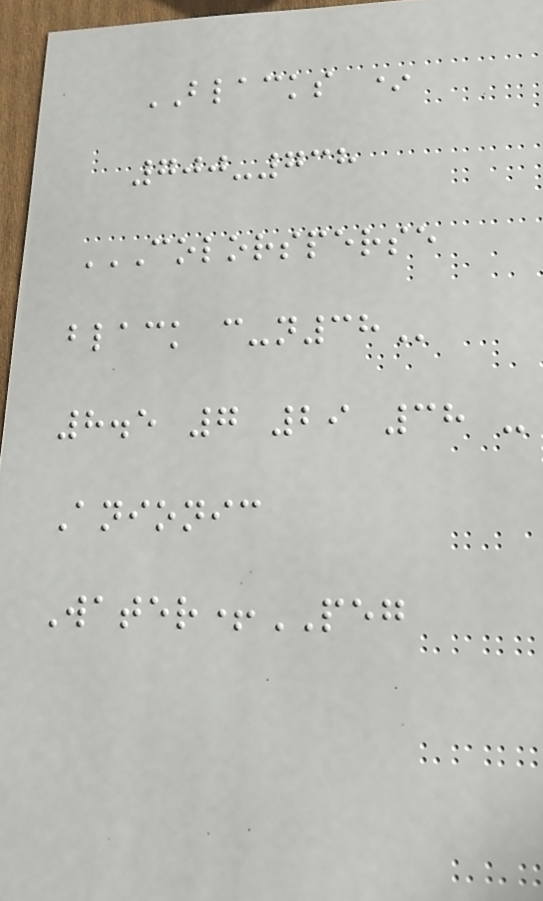BLACKS *
700-738
COLORSPERSE
BLACK C-N38
8.5 7 29 38 -
Anionic
Water+PEG
